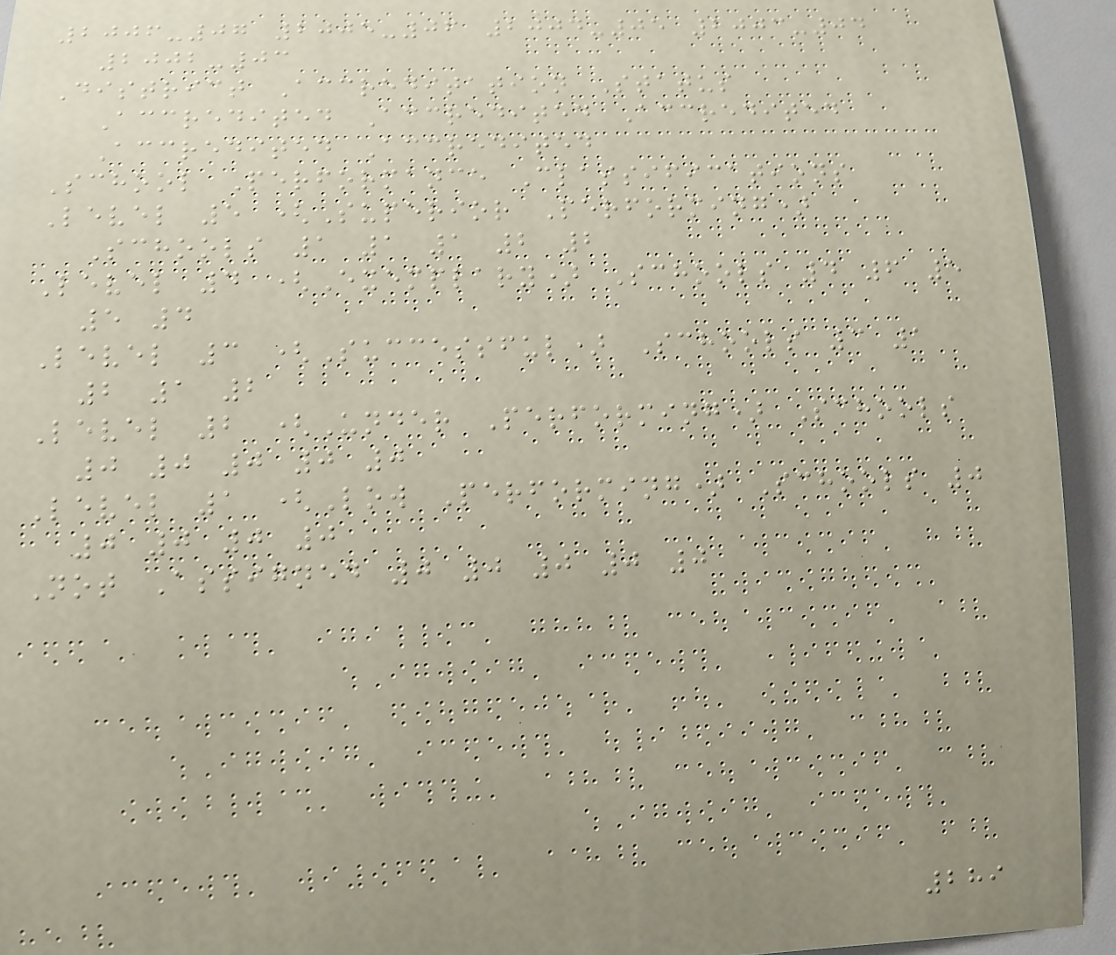2006-07 2005-06 2004-05 2003-04
2002-03
District Accreditation Status
Accredited Accredited Accredited
Accredited Accredited
School Performance Classifications
Level 5 (Superior Performing)
Schools 1 1 1 2 2
Level 4 (Exemplary) Schools 4 6 5
5 4
Level 3 (Successful) Schools 3 1
2 1 2
Level 2 (Under Performing) Schools
0 0 0 0 0
Level 1 (Low Performing) Schools 0
0 0 0 0
Not Assigned 0 0 0 0 0
289
